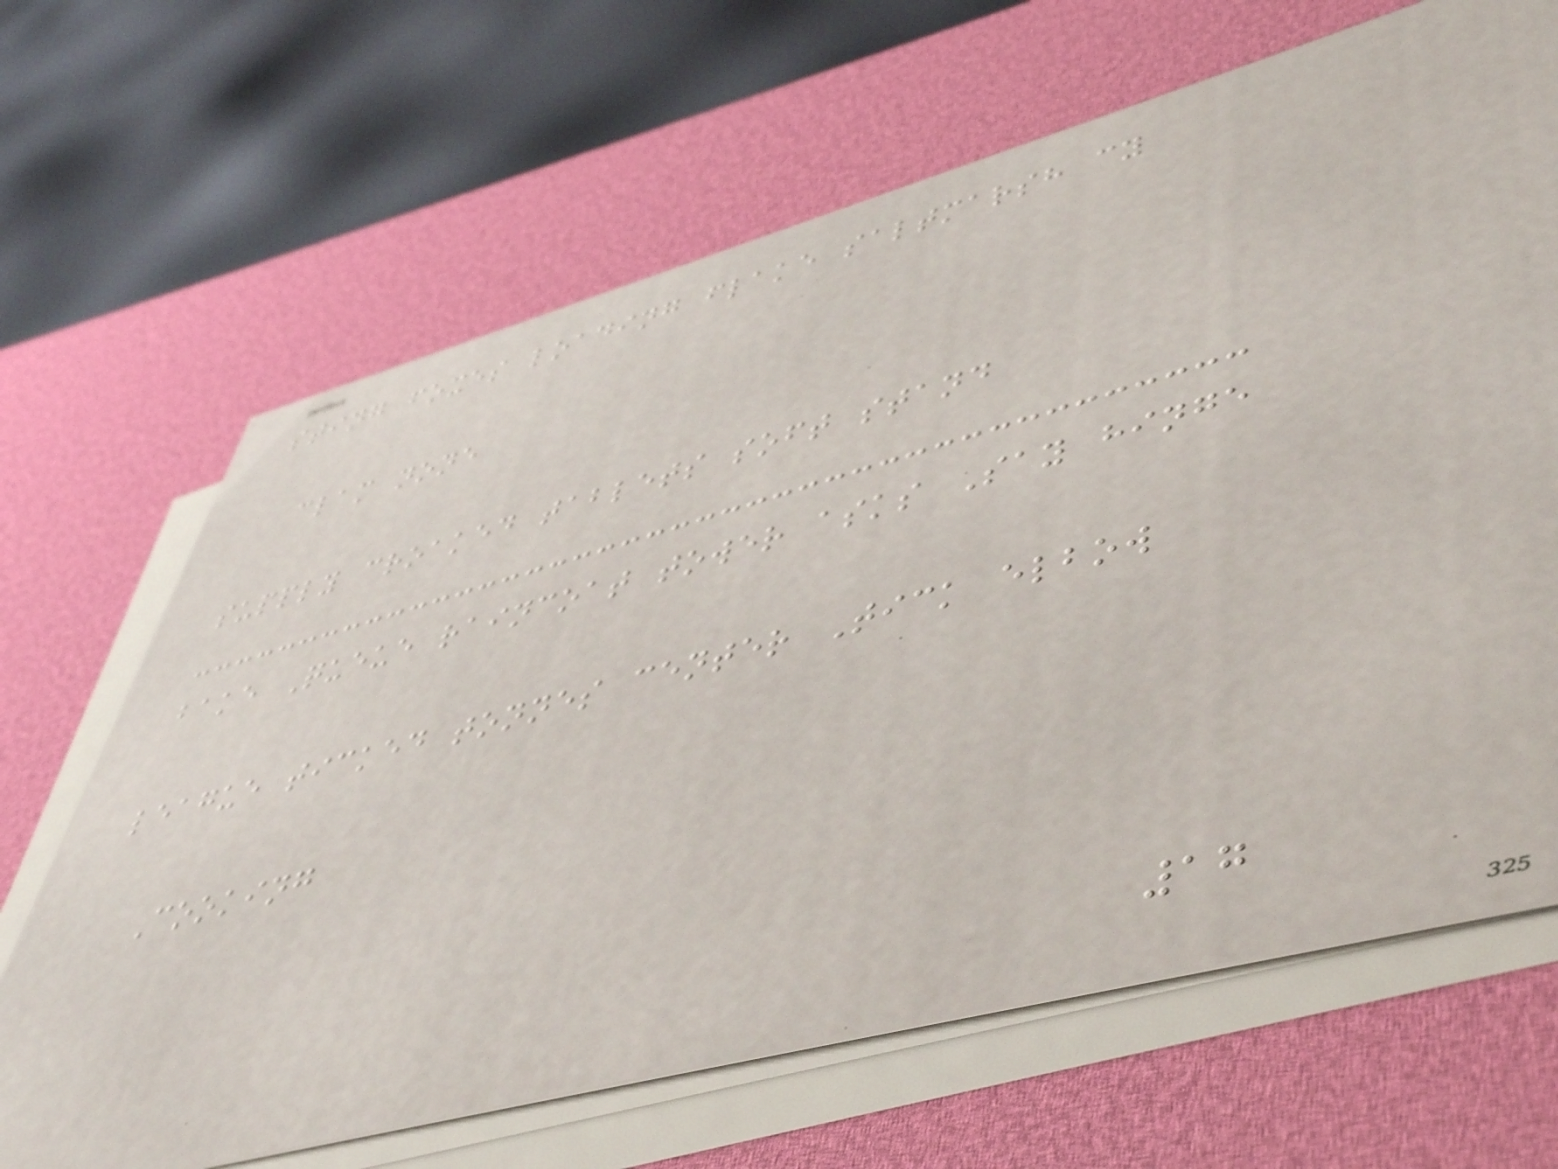sting foxes loading flake saltmarsh cy
clam none
supply croaked tablets soft stand
bake Queue raincoat tower asks Say hinge
league ticked tonnes center Tick elbow
Cooking
17
